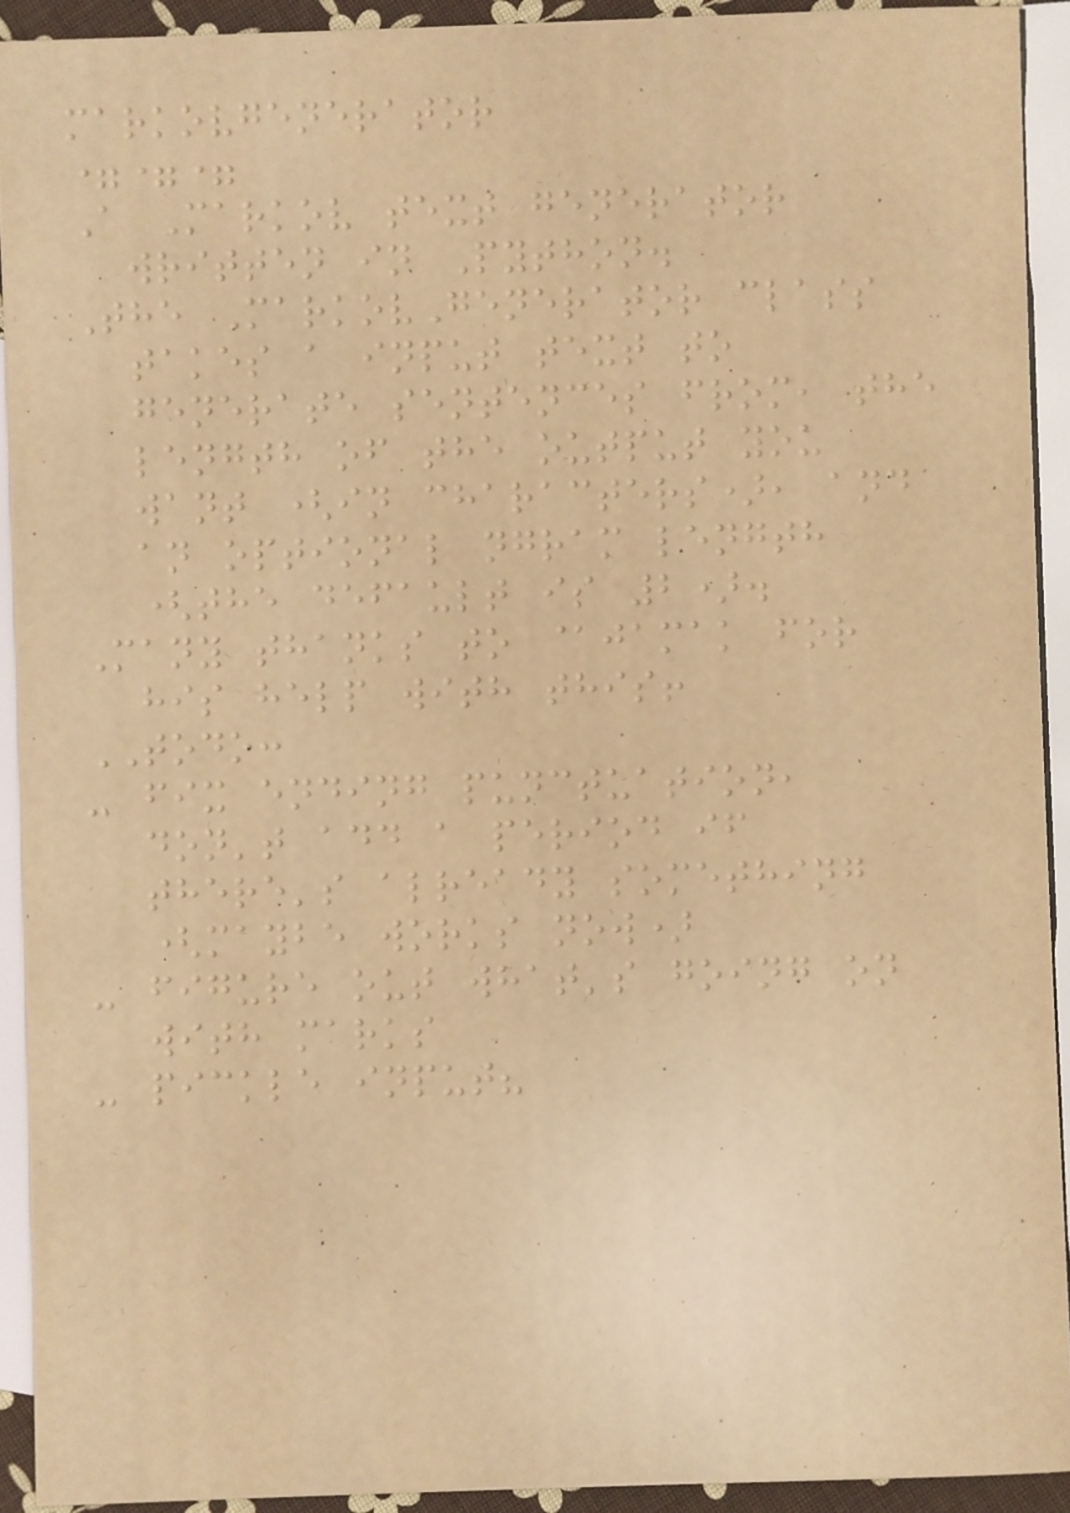markovgenerator
===
A Markov text generator
written in Python.
The MarkovGenerator class
takes a input text to
generate sentences from, the
length of the output you
want (in characters), and
an optional ngram length
(the default is 2).
Many thanks to @jamak for
his help with this!
TODO:
- fix ending punctuation,
don't add a period if
there's already something
(maybe works now)
- figure out what's going on
with marks
- pickle input?
